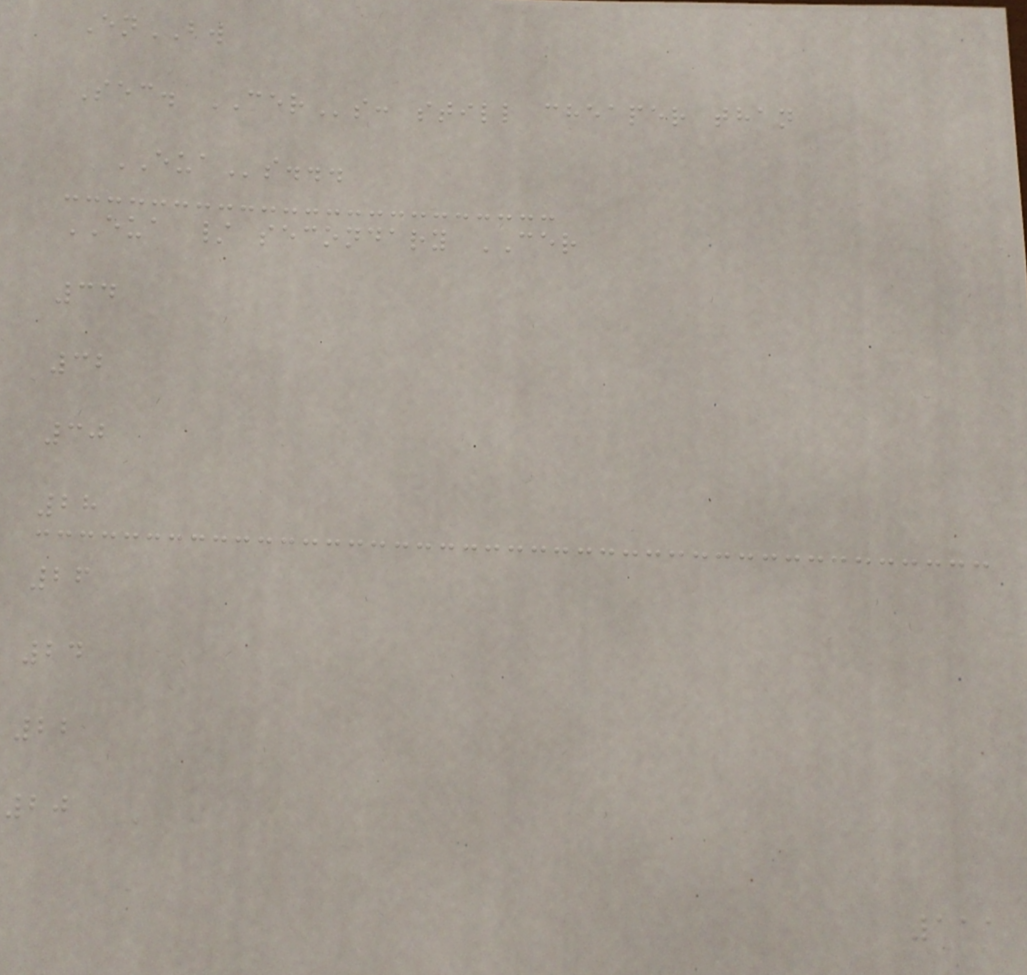EnBW
Sec. CERs: still cheaper than
EUAs...
EUA / secondary CER
34
32
30
28
26
24
22
20
111
